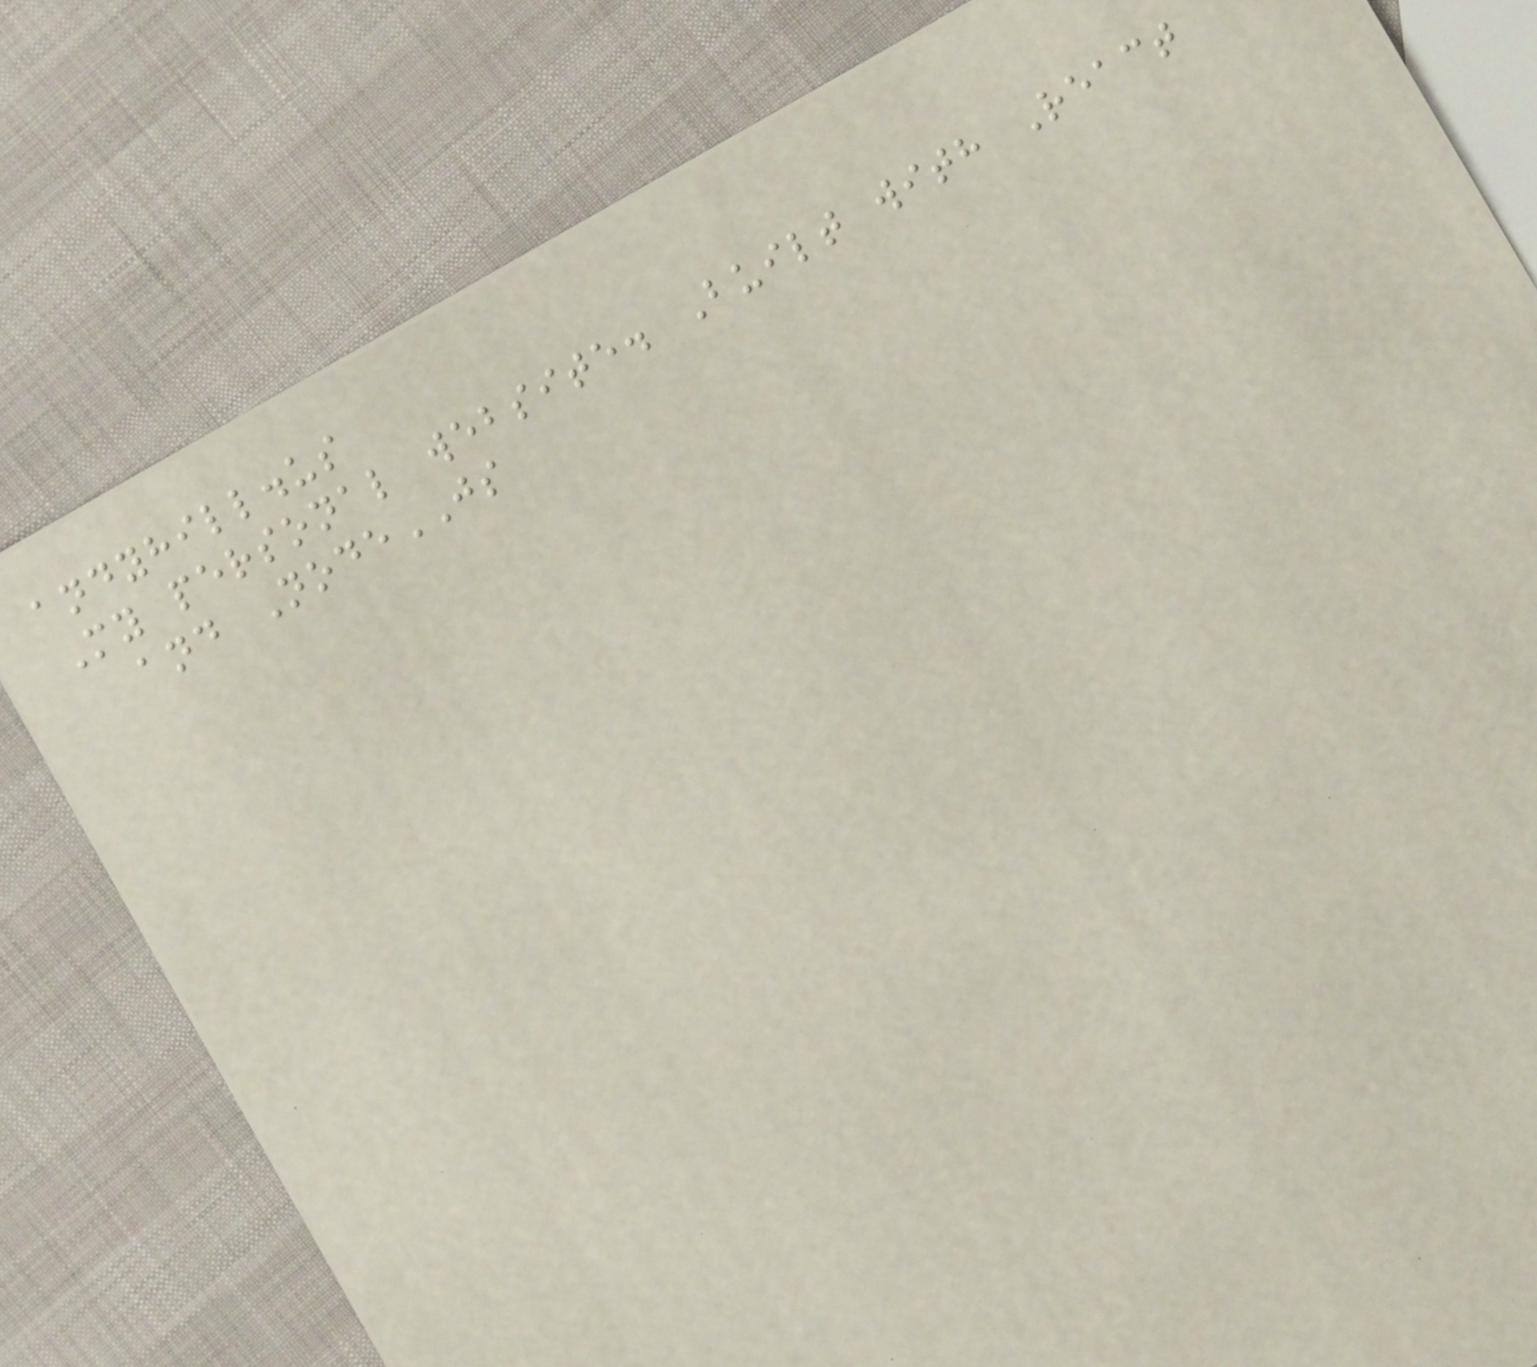andyhill.us
My personal website. Built with React
and NodeJS
